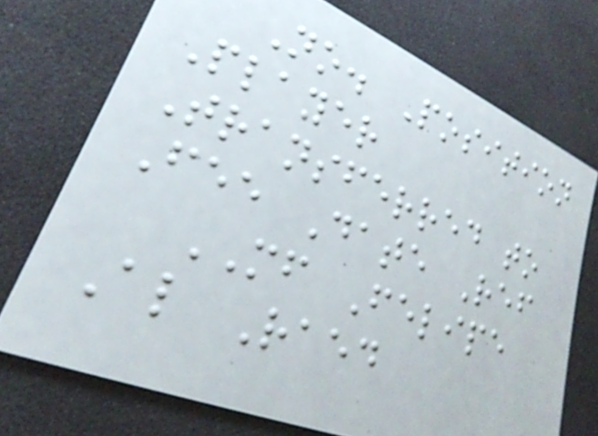No. Position
Player
Transferred to
Fee Date Ref
MF Felipe
Al Raed
